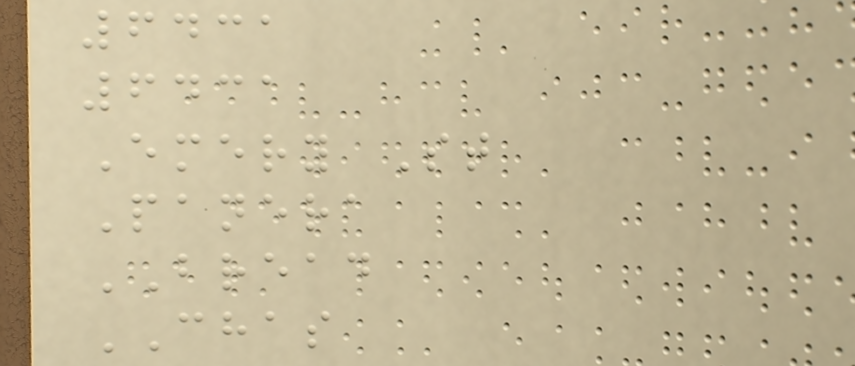6431
6431
Emery St
Panera
BREAD
CHAS
